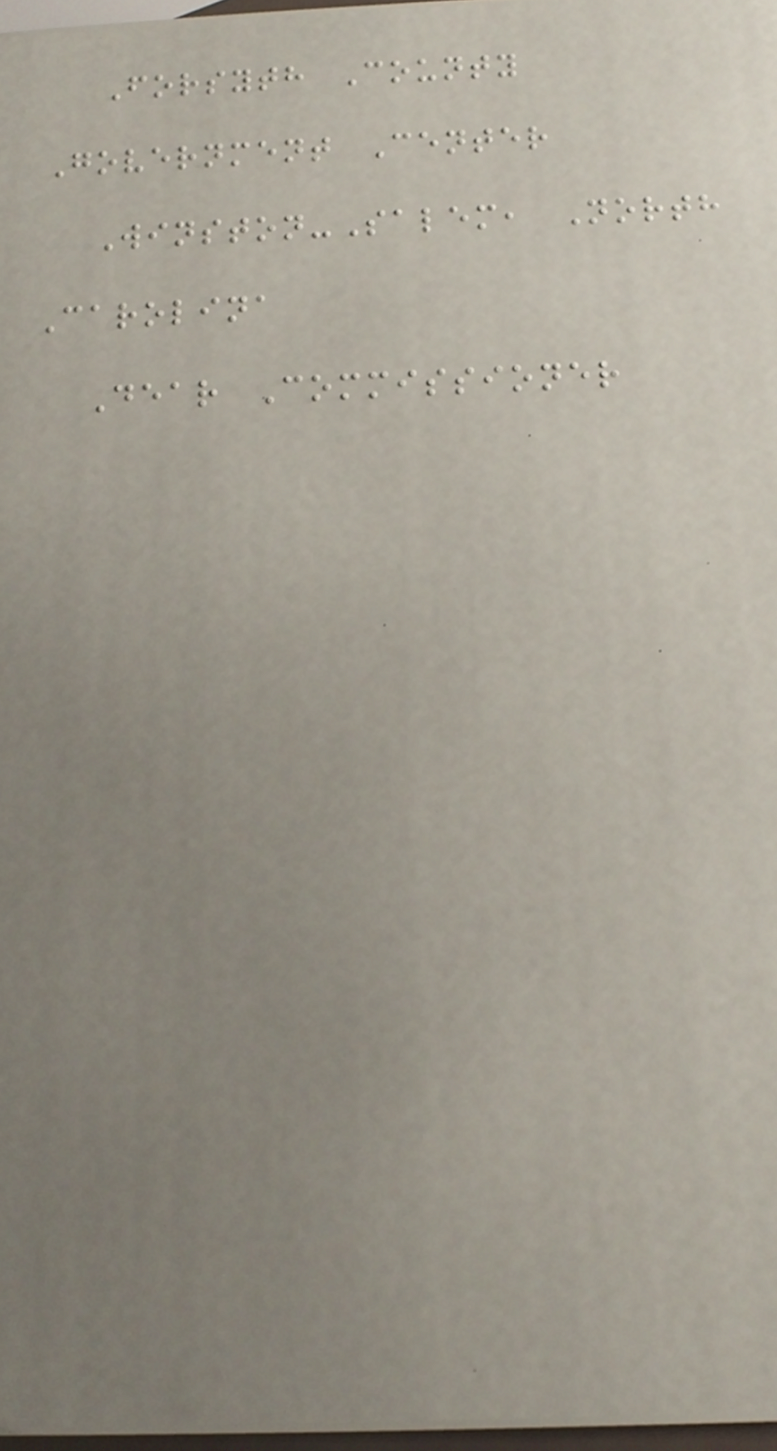Forsyth County
Government Center
Winston-Salem, North
Carolina
Dear Commissioner
